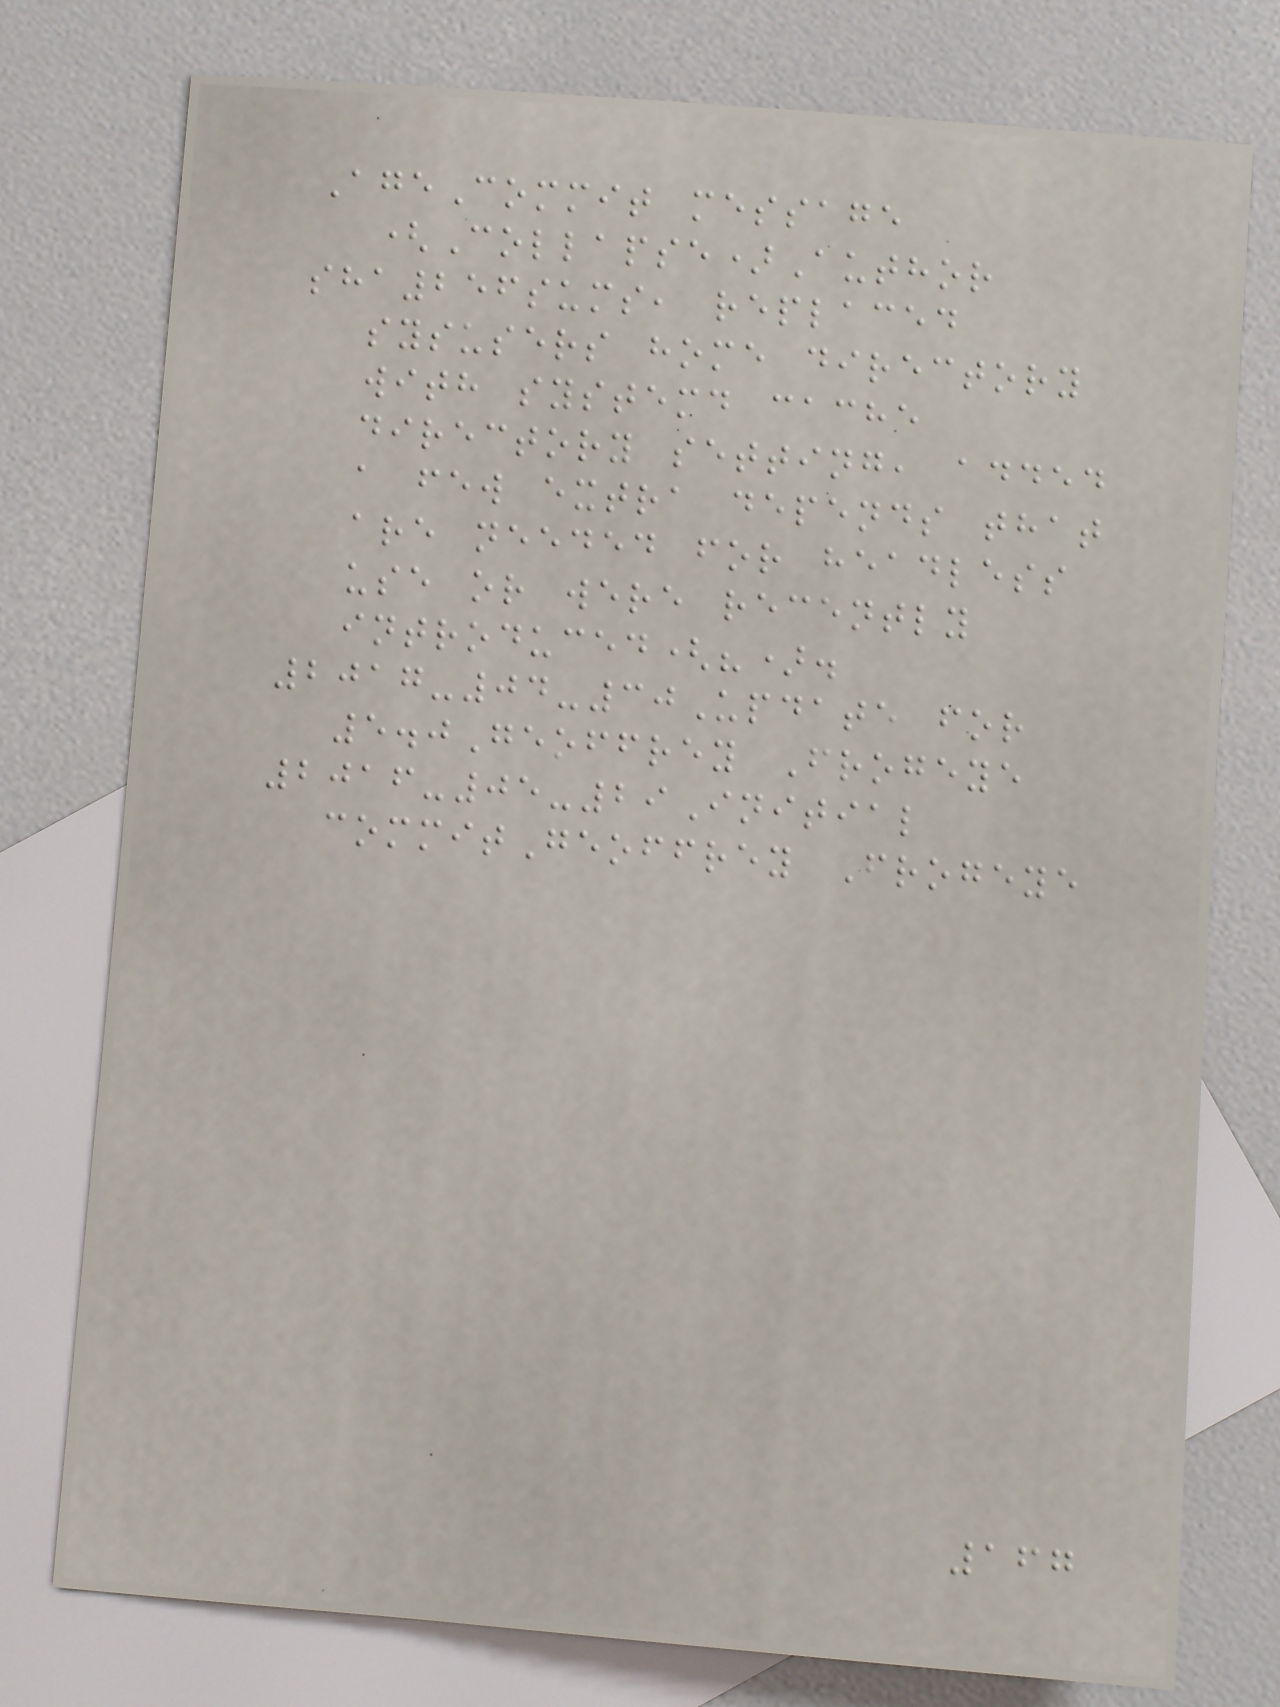AgeCommit message
(Collapse)Author
sha256sums, replaced
sysusers home directory
with systemd cache
directory setting, added
a few extra depends that
are needed for headless
use or were recently
introduced(?).
2017-04-30Update for
5.0Geoffrey Frogeye
2016-05-29Initial
commitGeoffrey Frogeye
167
